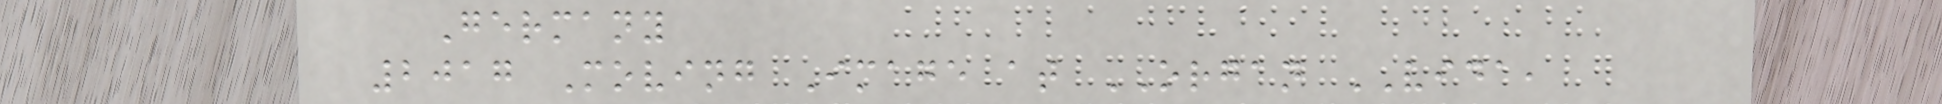Germany
2017 Moving Image at ORGAN VIDA,
